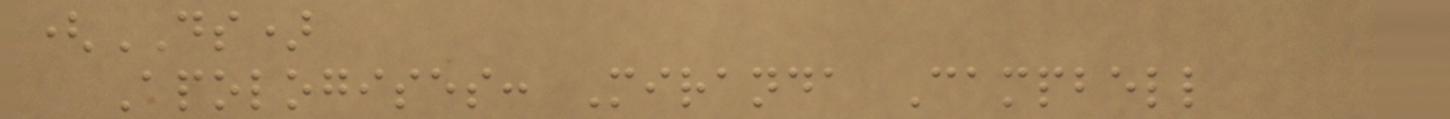(DS)
Apologises: Miranda Campbell
